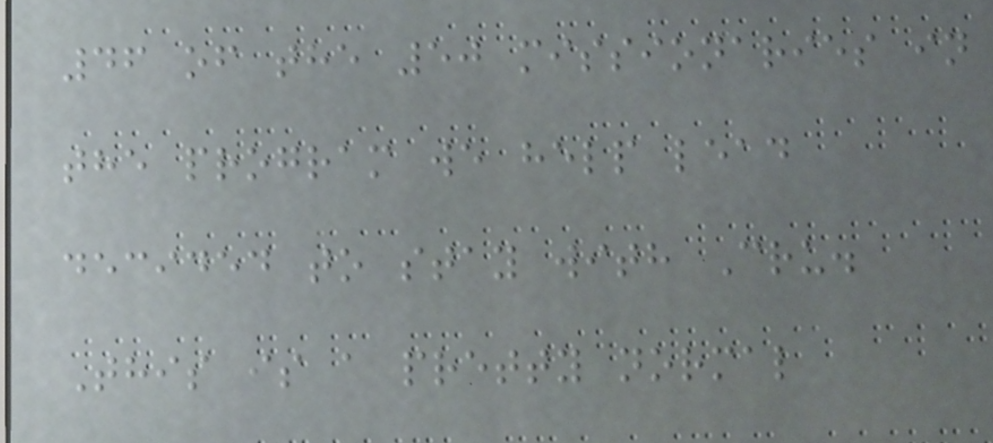46 of the 50 missionaries in
the program we help lead
decided to stay with Cru.
This is a pretty normal
